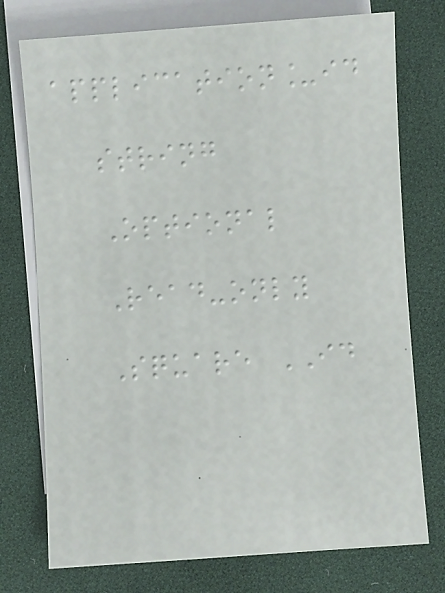application_id
string
Optional
Read-only
Square ID
